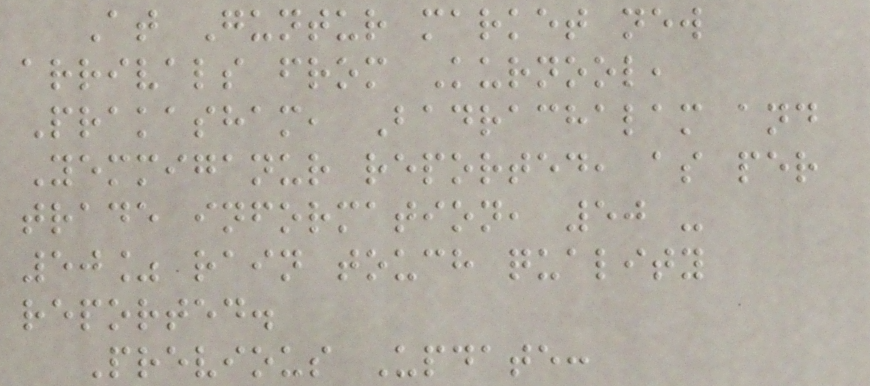At Guntur market new
arrivals from Kurnool,
Prakasham, Badrachalam and
Yemmiganur reported, as per
trade information, 50 -
50% rain touch quality
reported.
Previous Update:
